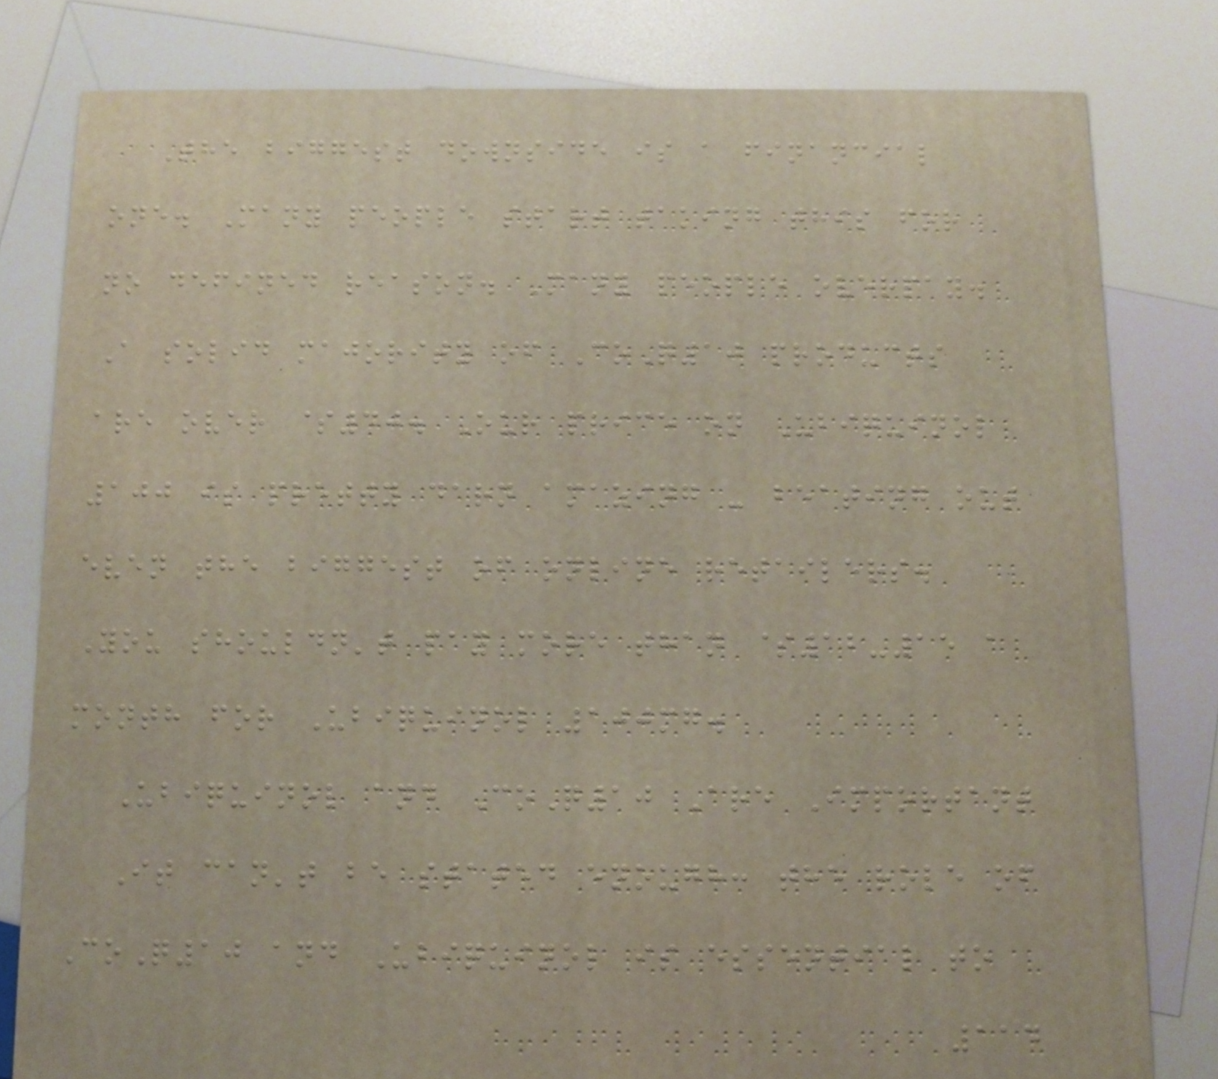The biggest downside is a financial
one. Many people start taking this for
no defined reason. Many people overpay.
A solid majority of CoQ10 products
are over $40. Our price on Ubiquinol
100 is pretty darn amazing - beating out
even the biggest of online retailers.
You shouldn't pay more than $12-15 a
month for Ubiquinol 100mg.
Ubiquinol and CoQ10 Are Important
It can't be stated enough: the role of
CoQ10 and Ubiquinol is essential to
114
